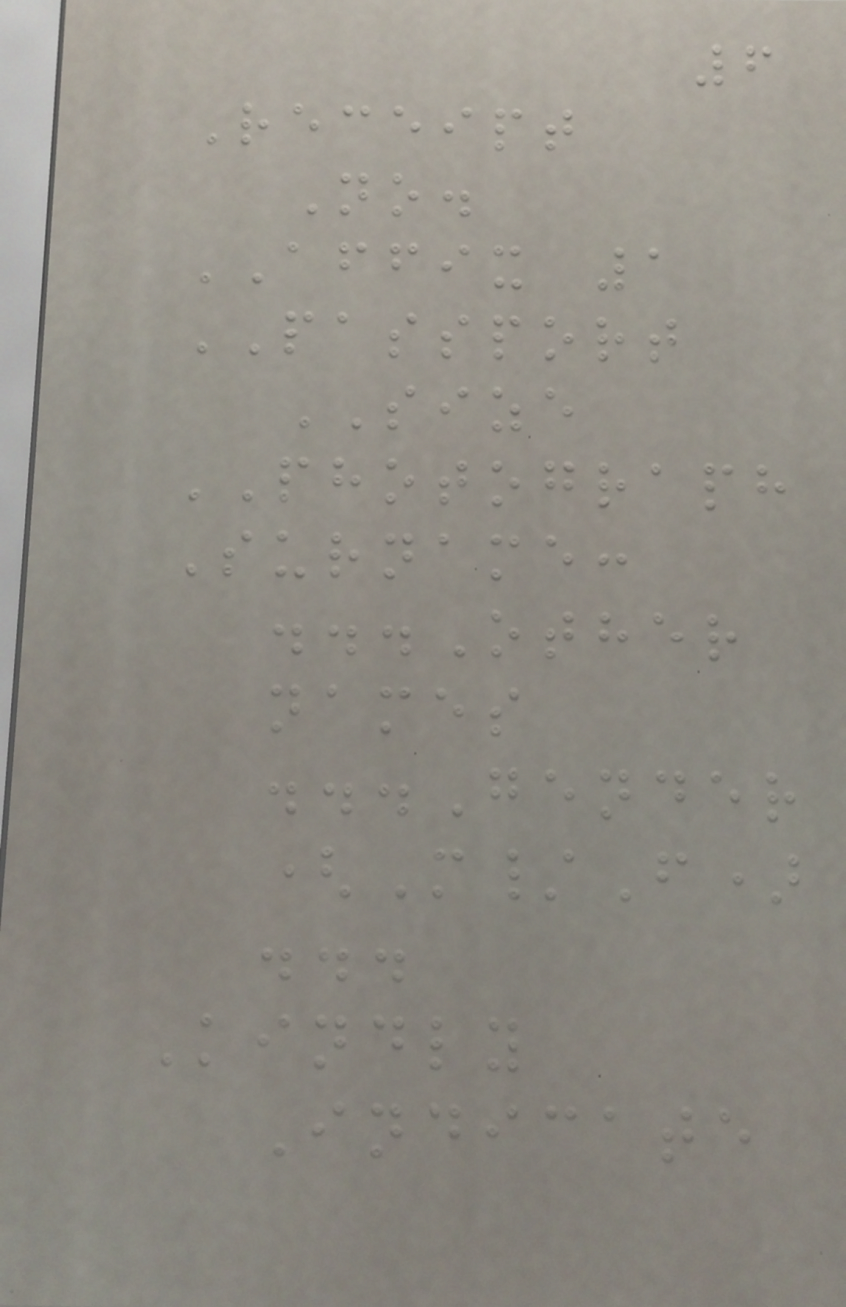6
Receipt
No.
AFFIX 1
PASSPORT
SIZE
PHOTOGRAPH
Surname:
...Other
names
...Gender
(M/F)
...
Kindly
Indicate
